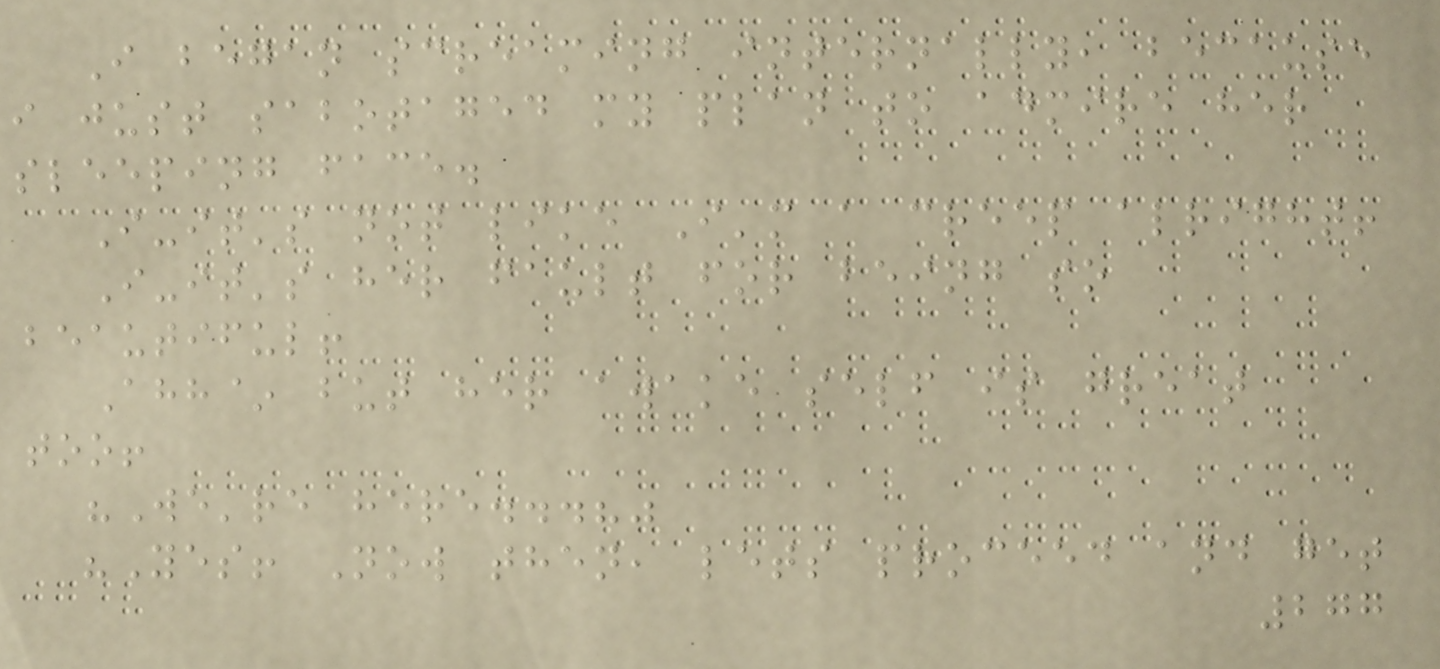I began screaming internally, because
i just sabotaged my plan to admire her
sleeping face.
I-it's not like I'm a creep alright!
I-it's her fault for being so
beautiful!
Ahh~ but her awake self is great
too!
"We're here...?"
"Yes! Now then, lets proceed and get
277
